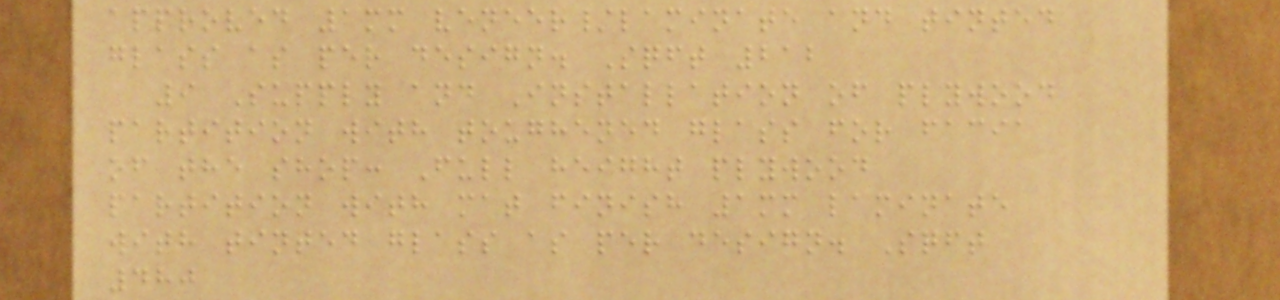approved 1mm veneer/laminate and tinted
glass as per design. Sqft 212
9 Supply and Installation of plywood
partition with toughened glass for facia
of the shop: Full height plywood
partition with mat finish 1mm laminate
with tinted glass as per design. Sqft
480
